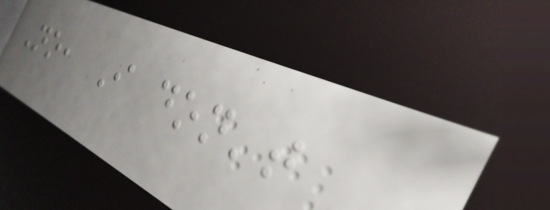No, I don't
